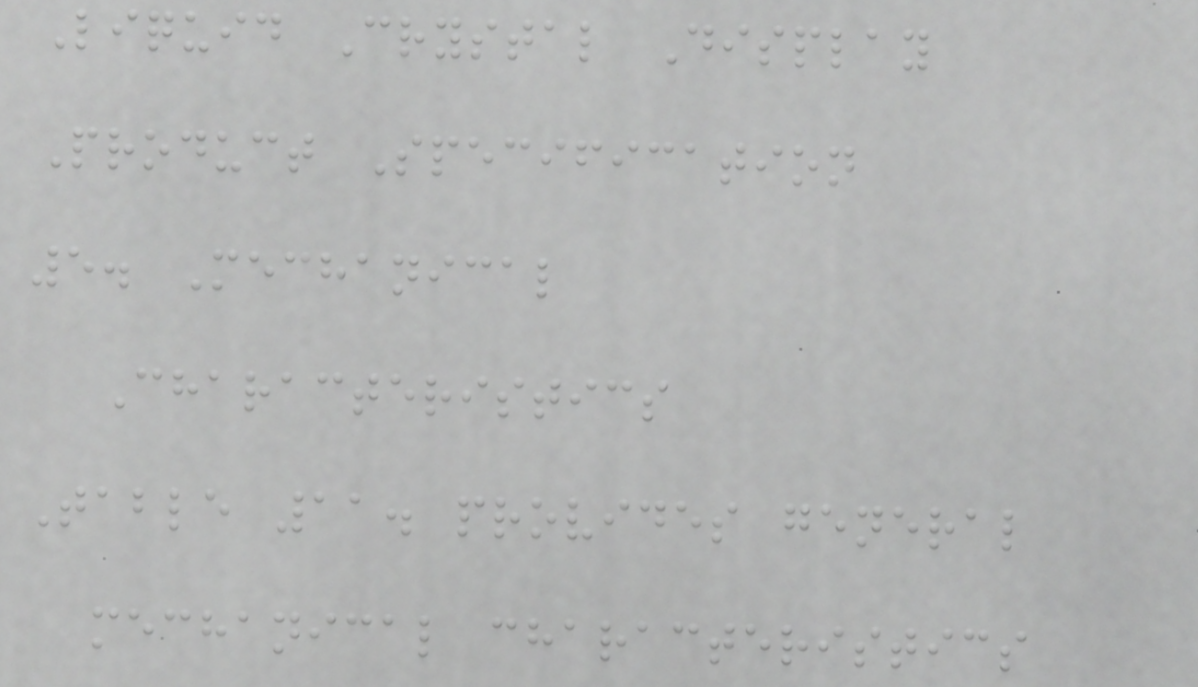Liquid Crystal Display
Product Specification
5. Mechanical
Characteristics
Table 11. provides general
mechanical characteristics
